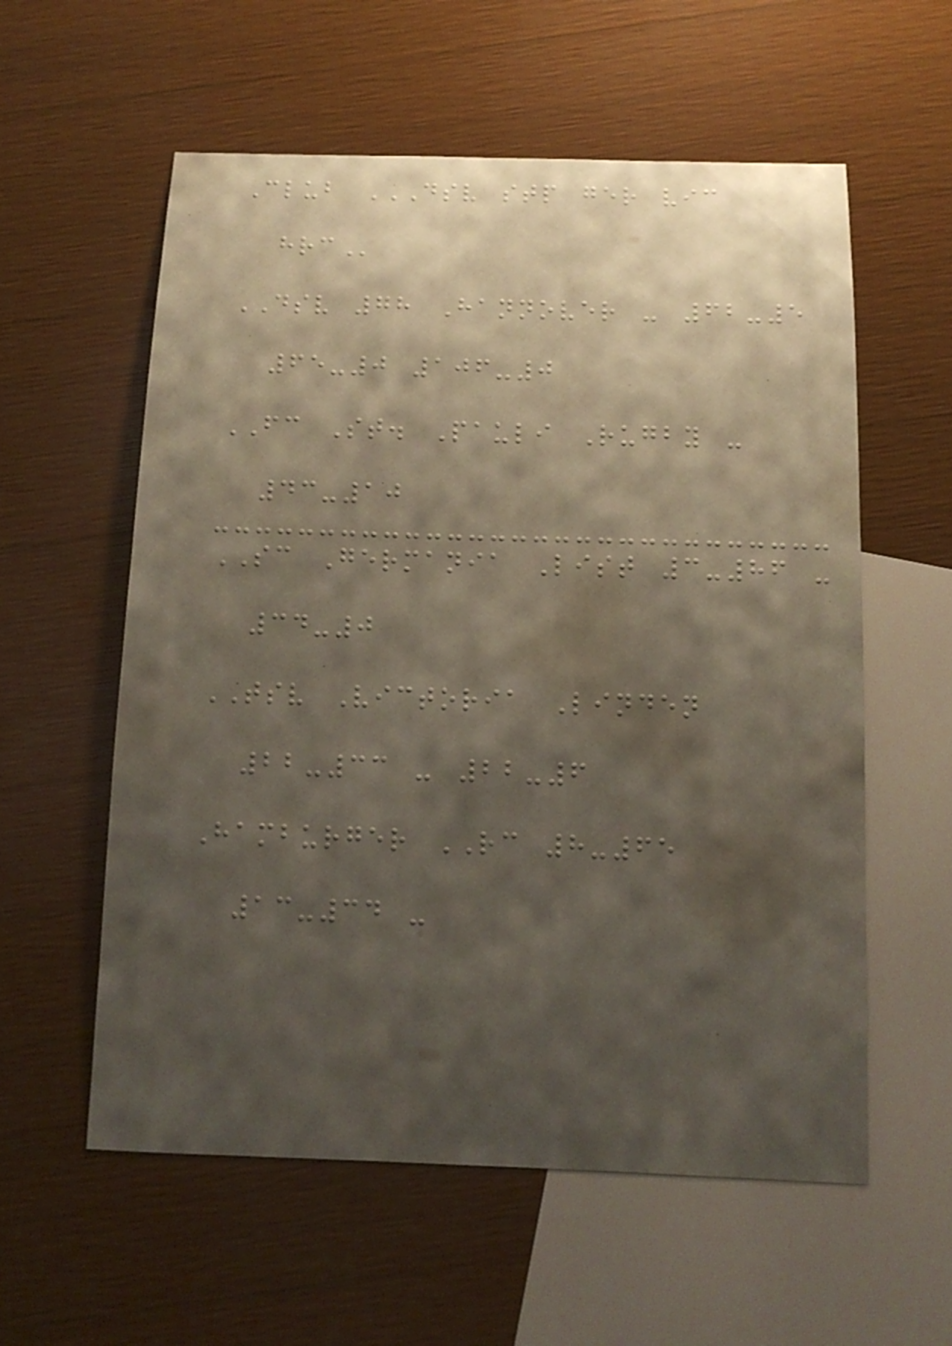Club DSV STP GER VIC
HRC
DSV 78 Hannover - 62-5
65-0 106-0
FC St. Pauli Rugby -
43-10
SC Germania List 3-86 -
34-0
TSV Victoria Linden
22-33 - 22-6
Hamburger RC 8-65
13-34 -
